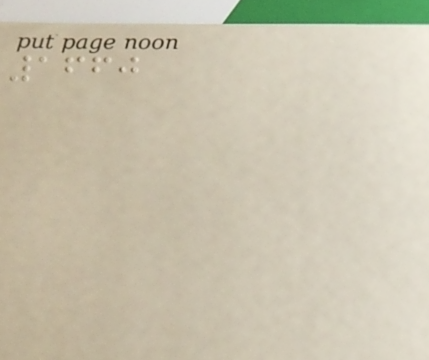1660
